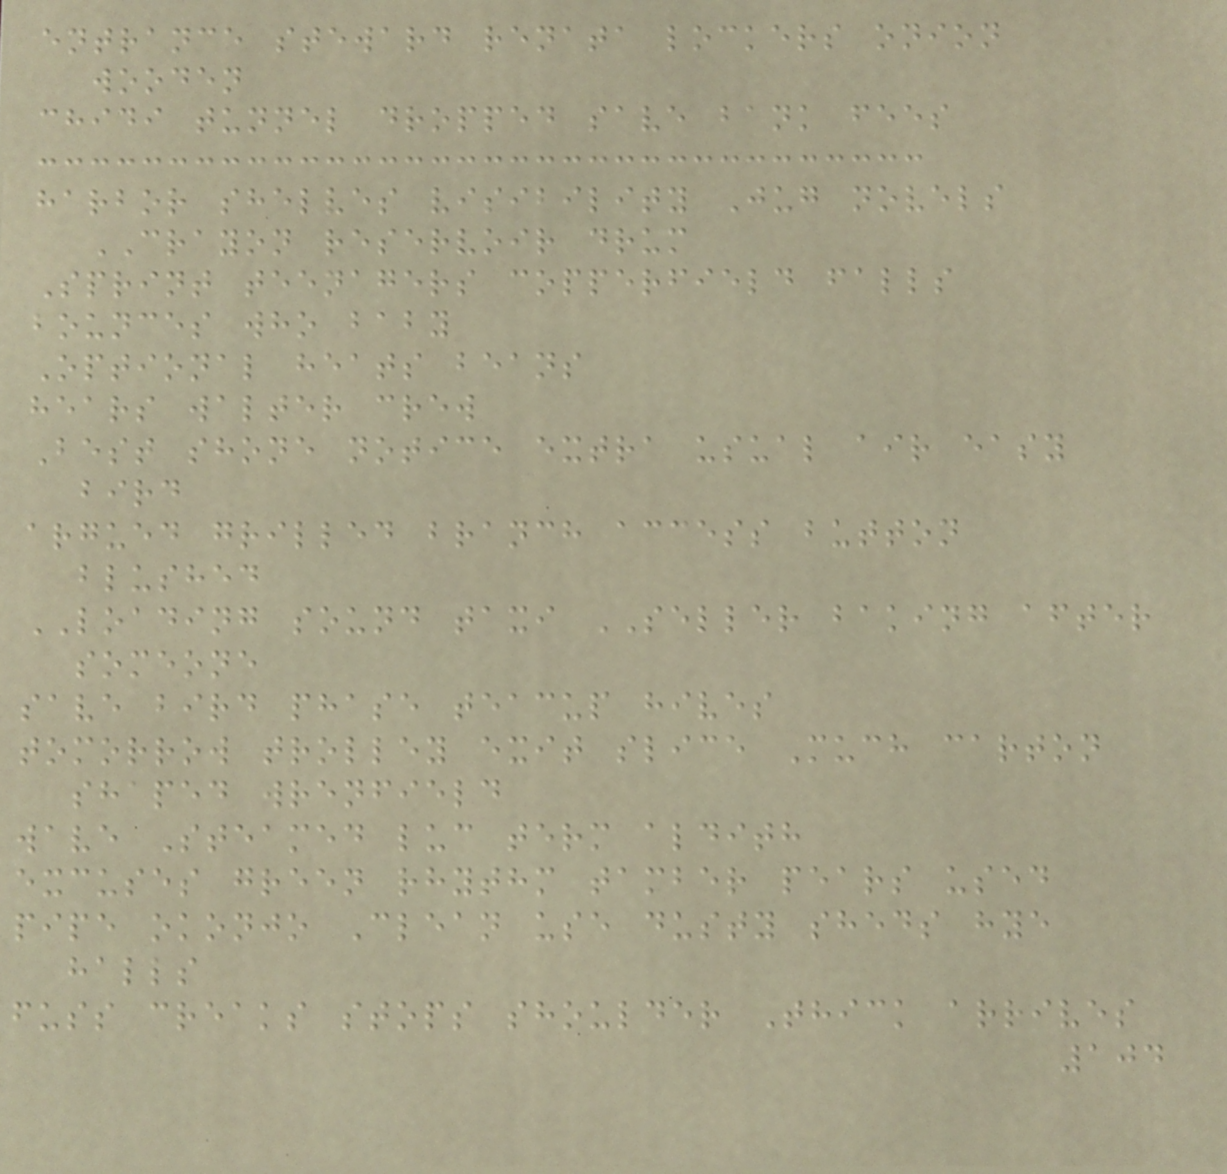entrance steward renata lockers onion
wooden
chidi tunnel dropped save bank fees
harbor shelves visibility Jug novels
CRAYON reservoir drum
Sprint teenagers copperfield falls
bounces who baby
Optional heats beans
hears walter crew
Best shone notice extra usual air easy
bird
argued grilled branch access button
blushed
LOADING sound taxi SELLER baking after
someone
save bird phase teacup hives
tomorrow trolley exit slice Much carton
shaped wrenfield
wave Steamed luc term aldith
excuses green rhythm tamber pears used
pipe okonjo Clean use dusty sheds hye
halls
fuss creaks stops shoulder Thick arrives
104
